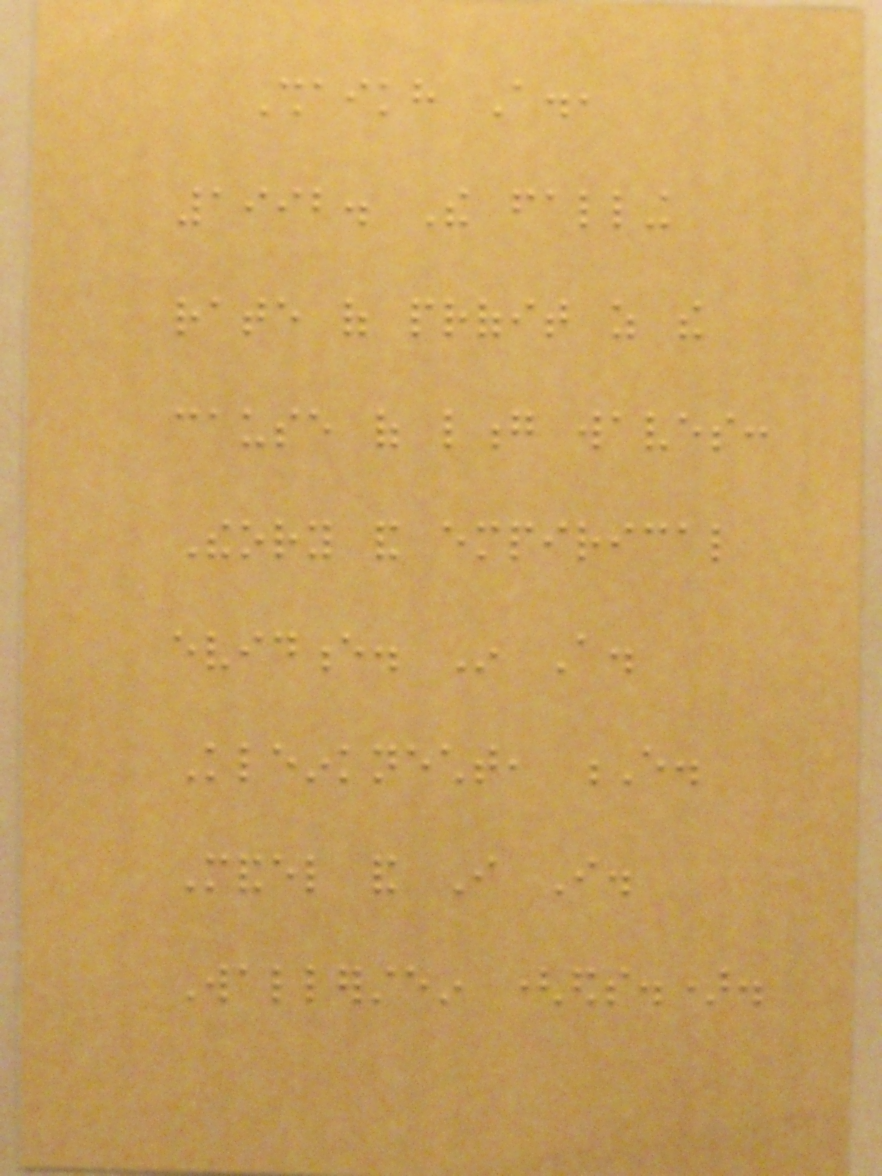Shaikh A.,
1992. The falling
rate of profit as the
cause of long waves:
Theory and empirical
evidence. In A.
Kleinknecht, E.
Mandel and I I.
Wallerstein (eds.).
